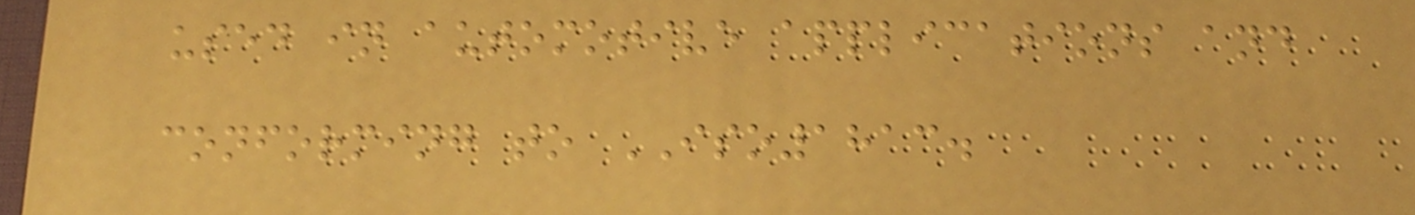used in automotive applications and
conforming to ISO1813.
